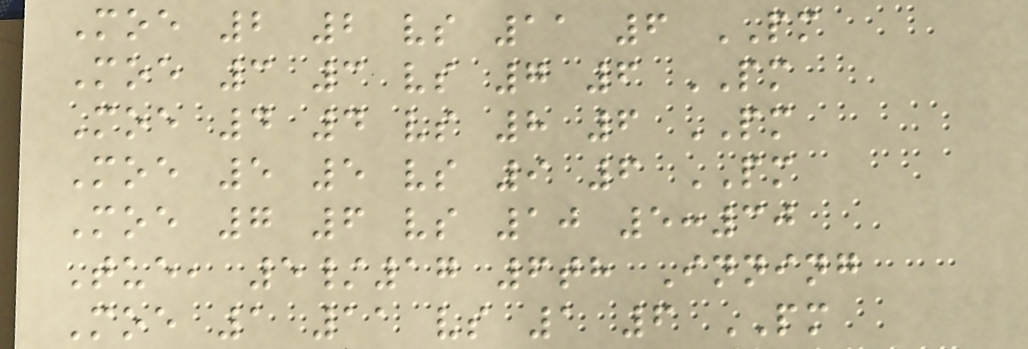Moe 2 2 vs 11 6 PM
Moe 3 3 vs 7 6 PM
Moe 4 4 vs 8 6 PM
Moe 5 5 vs 9 6 PM
Moe 7 6 vs 10 5:30
Tue, 5/17 6th Inning
Moe 1 11 vs 1 6 PM
